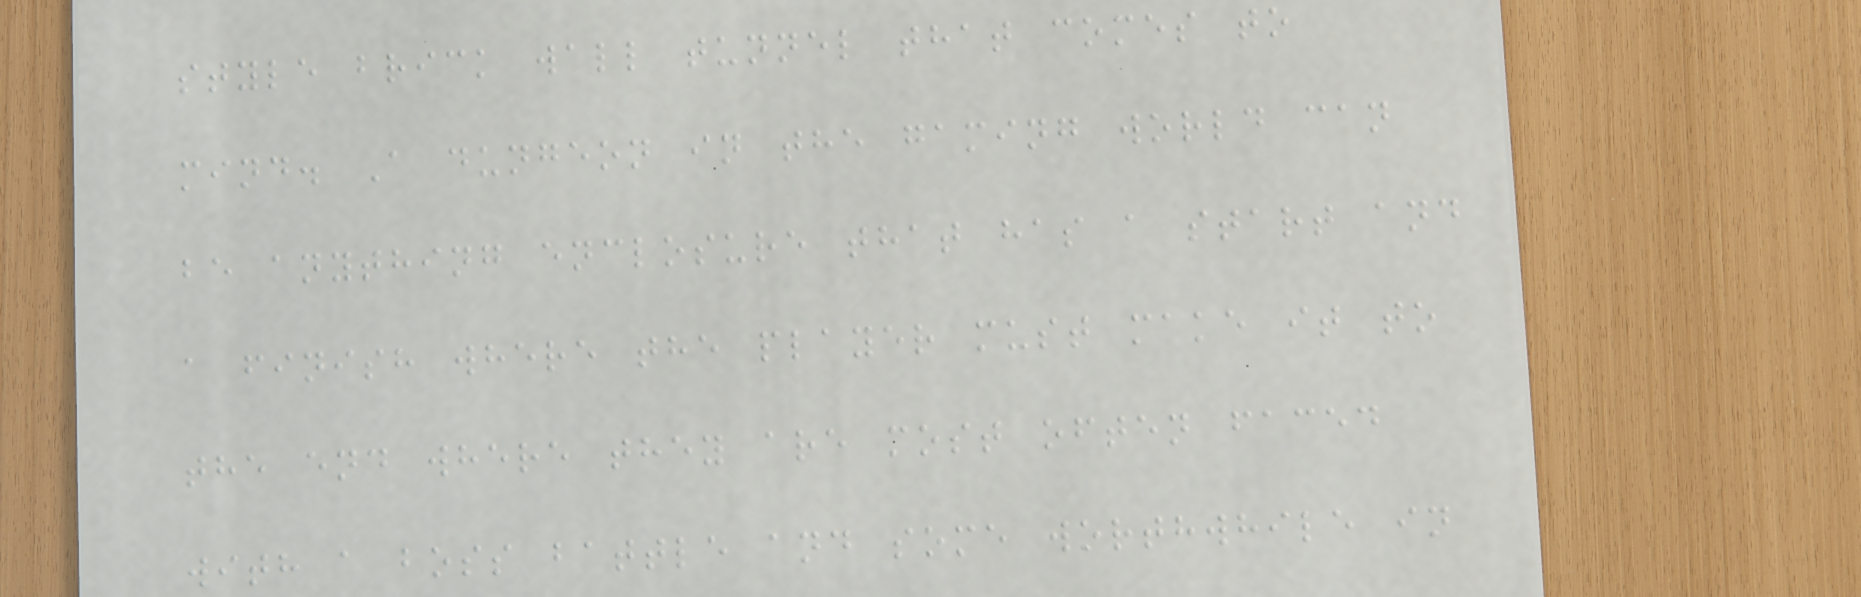style brick wall tunnel that comes to
mind. A dungeon in the gaming world can
be anything enclosure that has a start and
a finish where the player must make it to
the end where they are most often faced
with a boss battle and some worthwhile in
